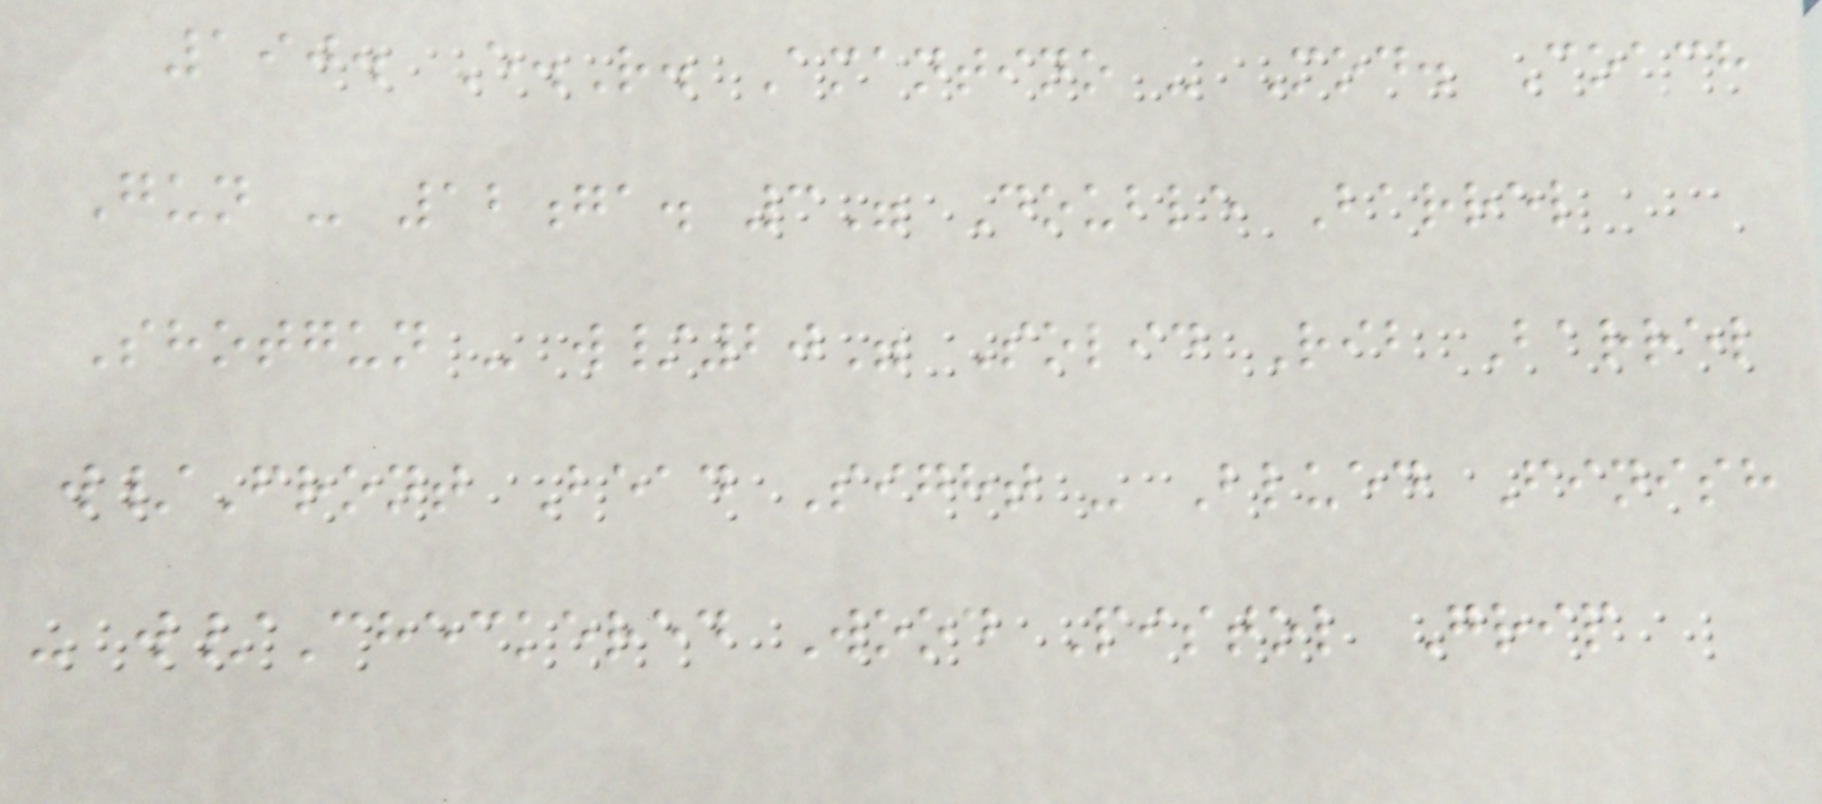190. E.R. Amantino - Mod. Coach
Gun - 12ga. 3" Double Barrel
Shotgun - w/20" Solid Rib Barrel
w/Front Bead Sight - Blued Finish
- w/Checkered Wood Pistol Grip
